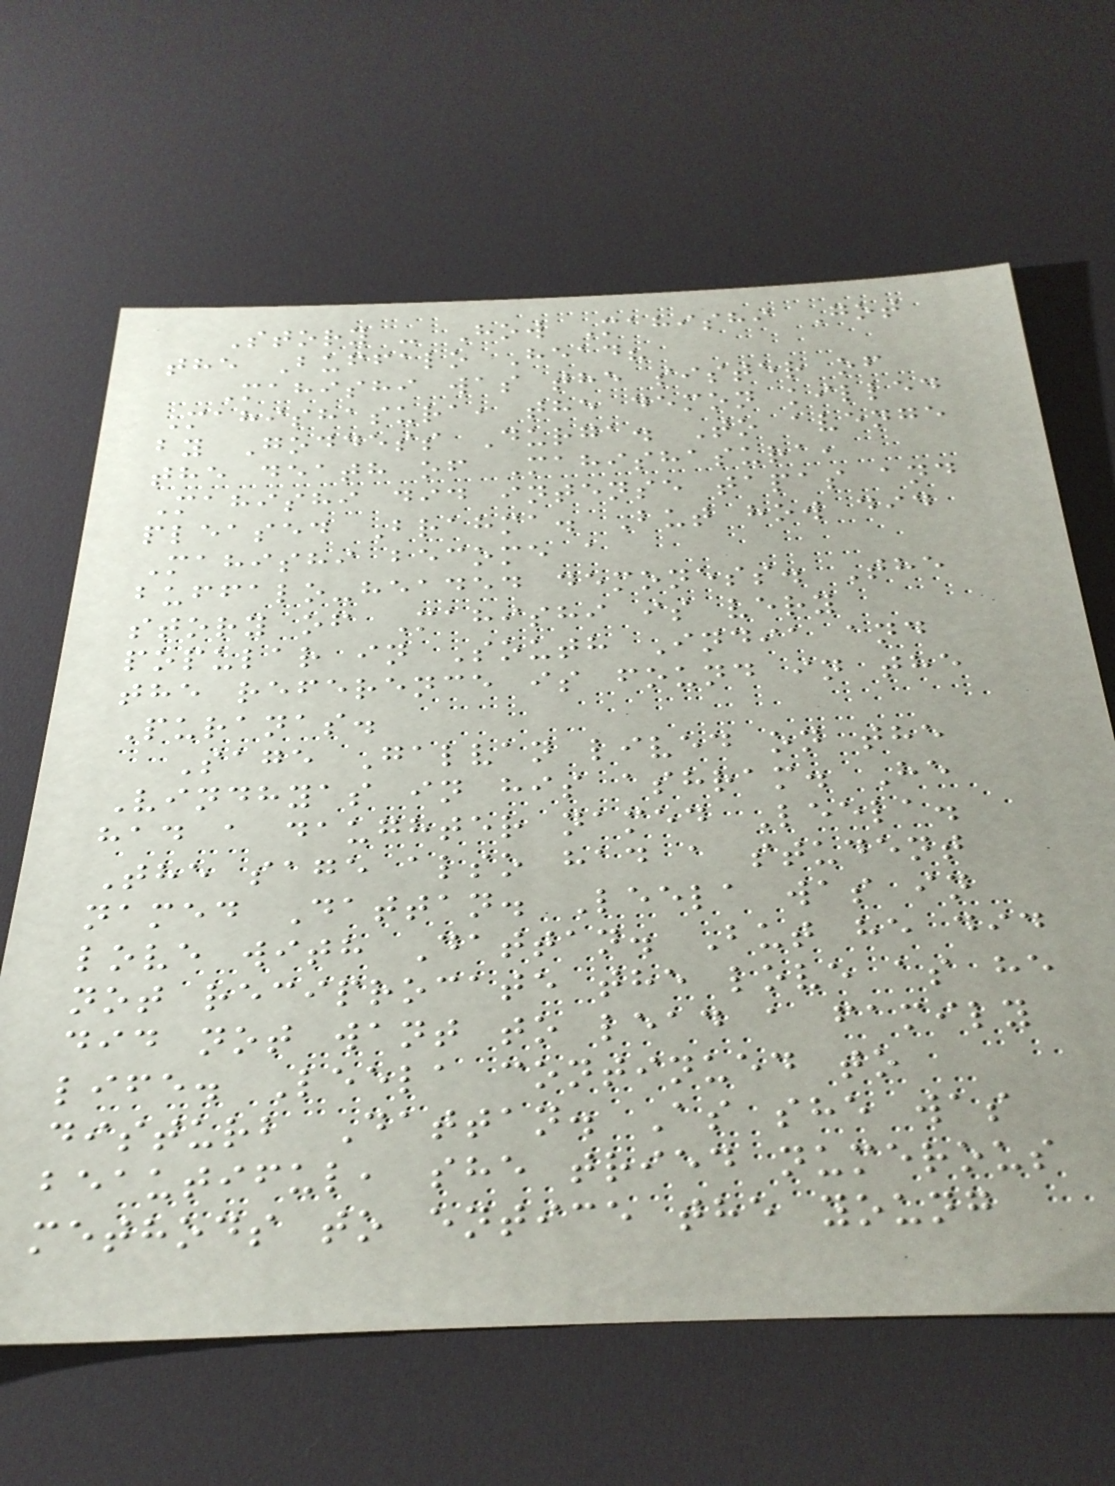Story - How Mahishi Got
the Buffalo Head?
Mahishi was the sister of
Mahishasura, the demon killed
by Goddess Durga. To avenge
the death of Mahishasura,
Mahishi did intense tapas and
pleased Brahma. But how did
Mahishi become a
buffalo-headed demoness. The
story of Mahishi is very
popular in South India and
the reference is found in the
Puranas.
Sage Galvan lived on the
Vindhyas in his ashram. He
had a daughter named Leela.
The sage also had a student
named Dattan. Leela was in
love with Dattan. But he did
not reciprocate the love as he
did not want to lead a family
life. Leela continued to
disturb Dattan. As she was
beautiful, she tried numerous
methods to entice the young
